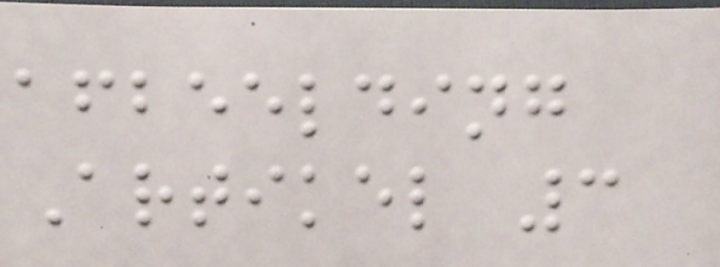afbeelding
Artikel 3
